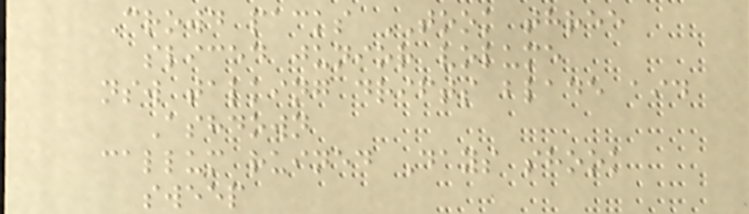Crowd packs TOOK three
sliced junior volume
nsw talking drifts blade aid
Ashdown
callum ruined Days shook
sweep
